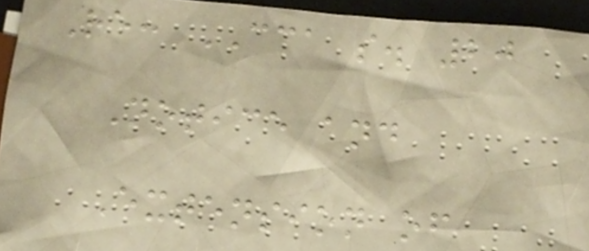Re: CCA s. 20
Notice and
Extension of
